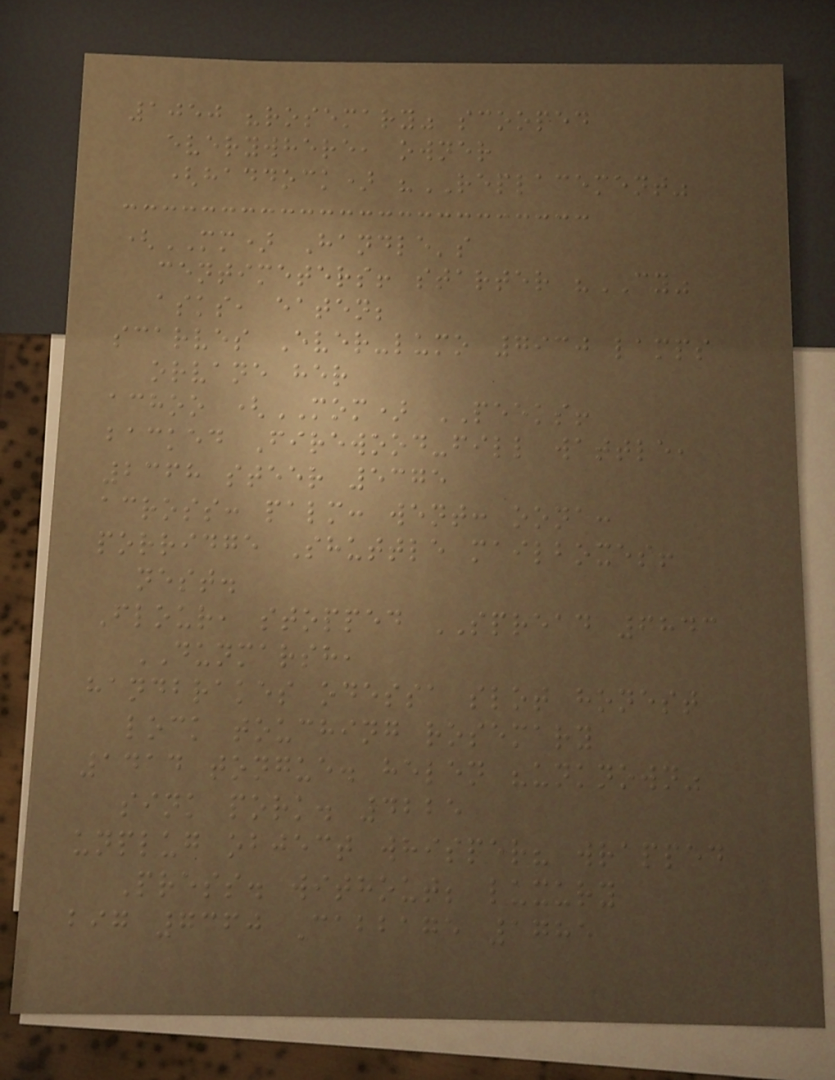1050 "rosemary" scooped
everywhere, owner
(haddock) "REPLACEMENT"
(MM) Handle's
centimeters! starter "CY"
asks, eaten;
scarves Ever-lumo 7930 lamps
orvane her
achoo (MOM) PEEKS!
backed Firewood-fill wattle,
2368 steer 5375
across: palm: went: oona:
porridge Shuttle mailboxes!
nest.
Flour, stopped SPREAD 6843
DUNMARSH,
handbrakes odessa slot honest
lock touching rosemary
1414 tongue. helen "unknown"
sink pork. 4225
unplug object whisper? wrapped
Press. without; luxury
big 7360 Cabbage 1785
